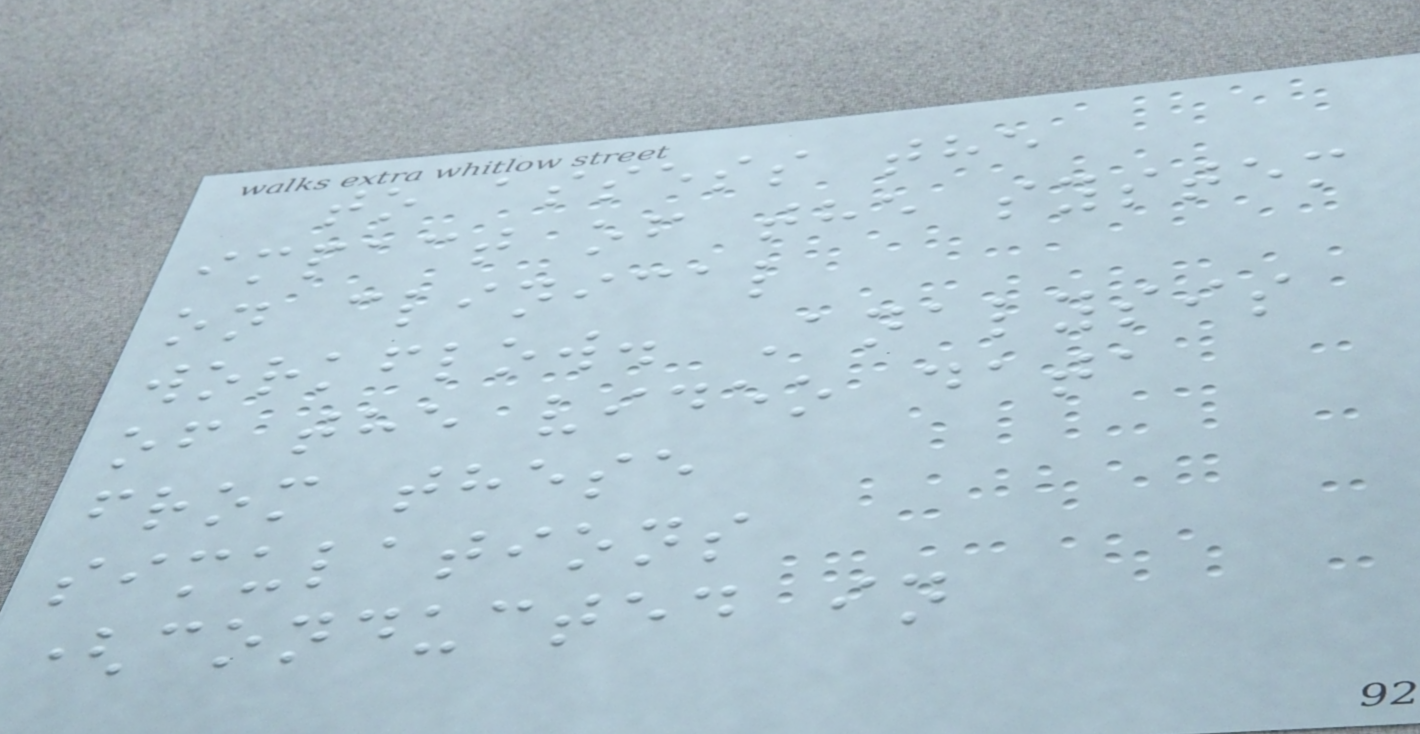to assess the
impact of the system
on clinical
workflow. Analysis
of the video data
from these
simulations
(conducted in
